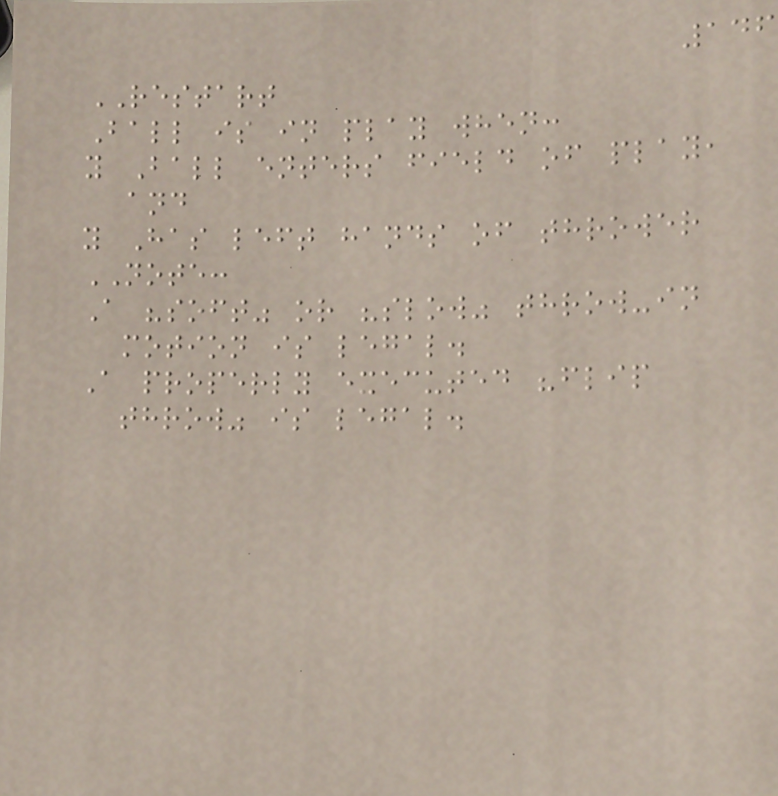146
RESTART
Ball is in play when:
y Ball enters field of play,
and
y Has left hands of thrower
NOTE:
A "soft" or "slow" throw-in
motion is legal.
A properly executed "flip
throw" is legal.
